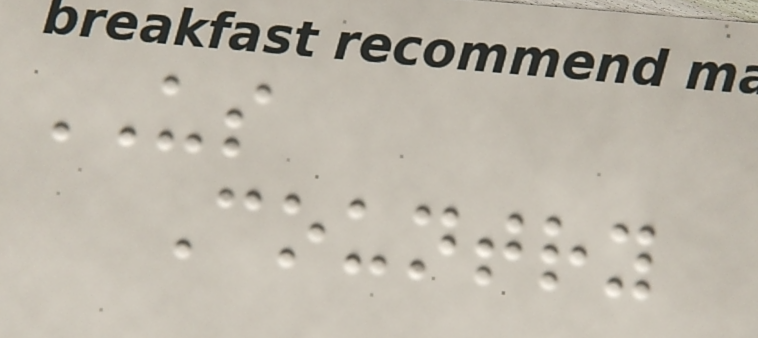US
Country
